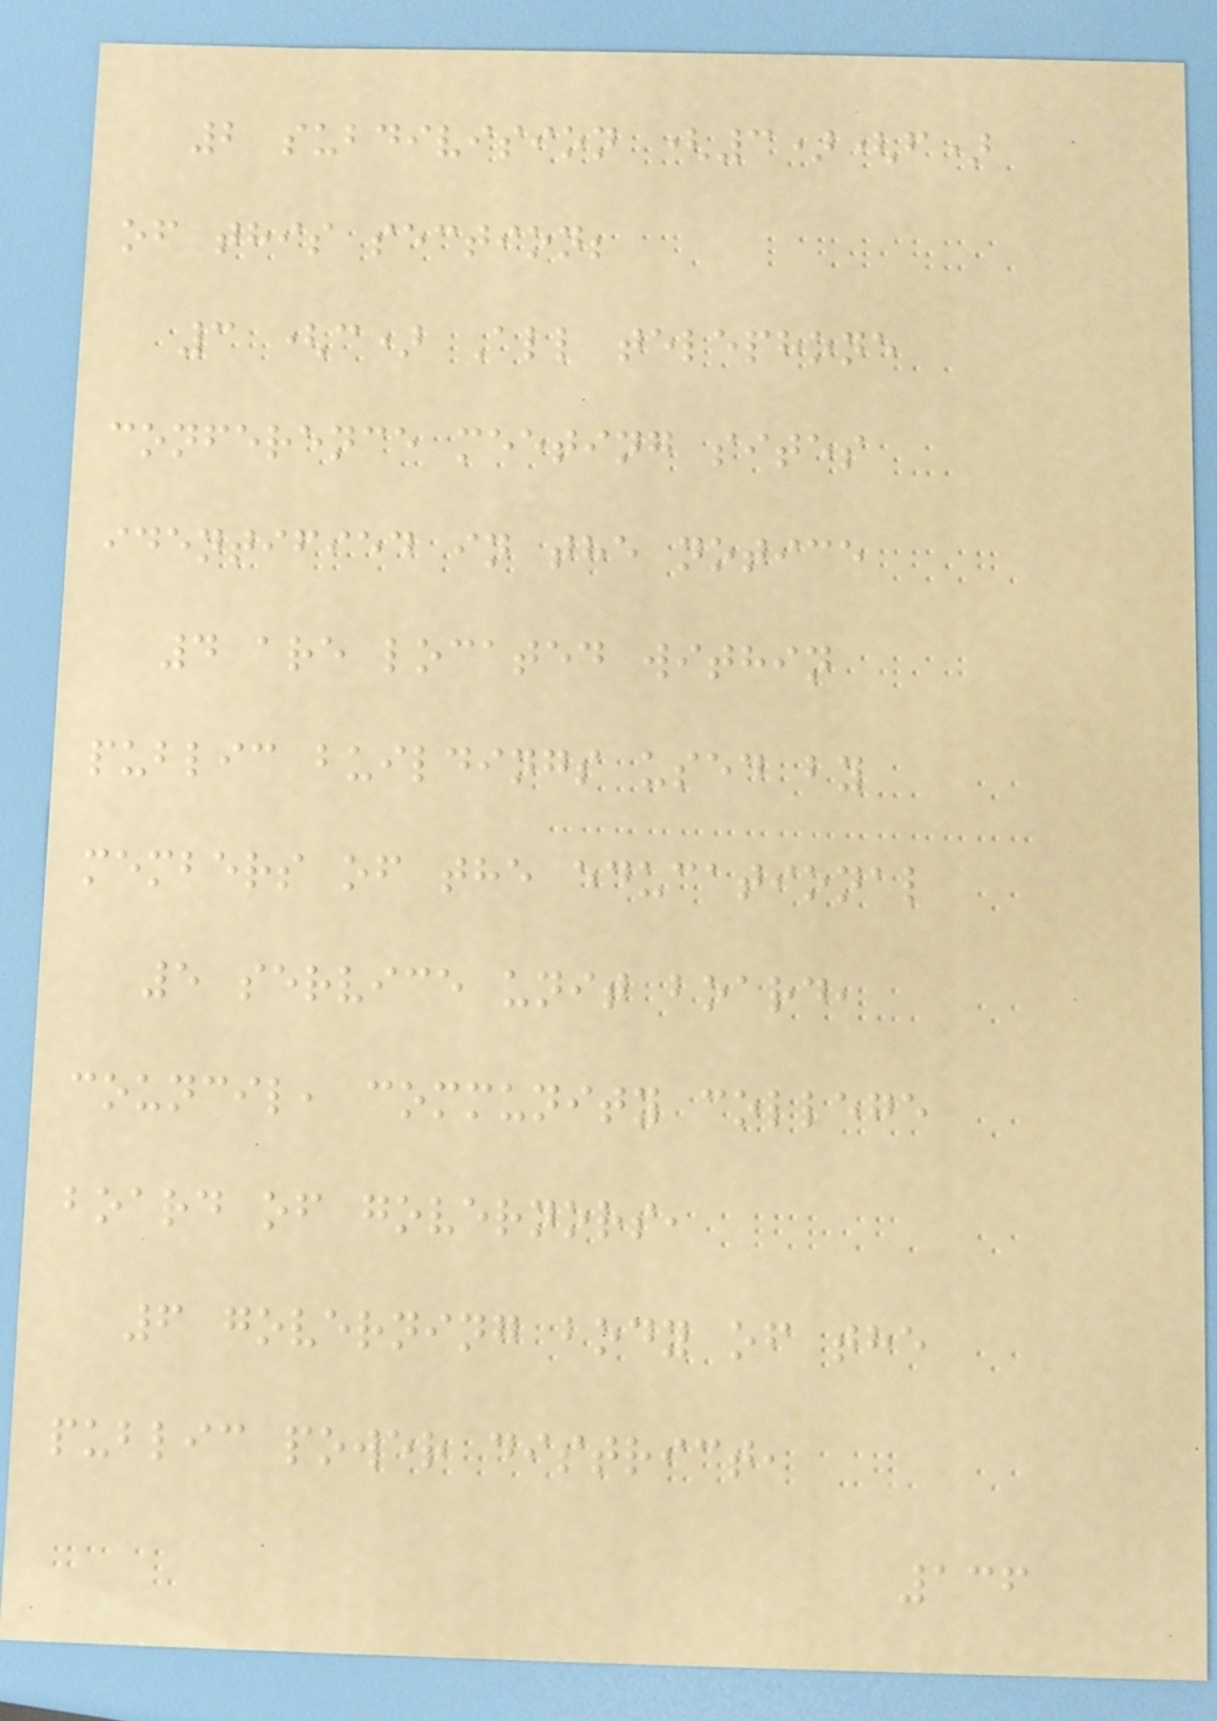2 subdivision (3)(f)
of this section;
3 (c) All telephone
conference meeting sites
identified in the notice
4 are located within
public buildings used by
members of the educational
5 service unit board,
council, community college
board of governors,
6 governing body of the
public power district,
136
